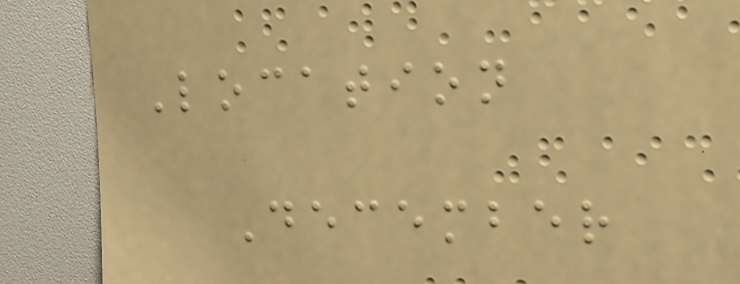Location
December
